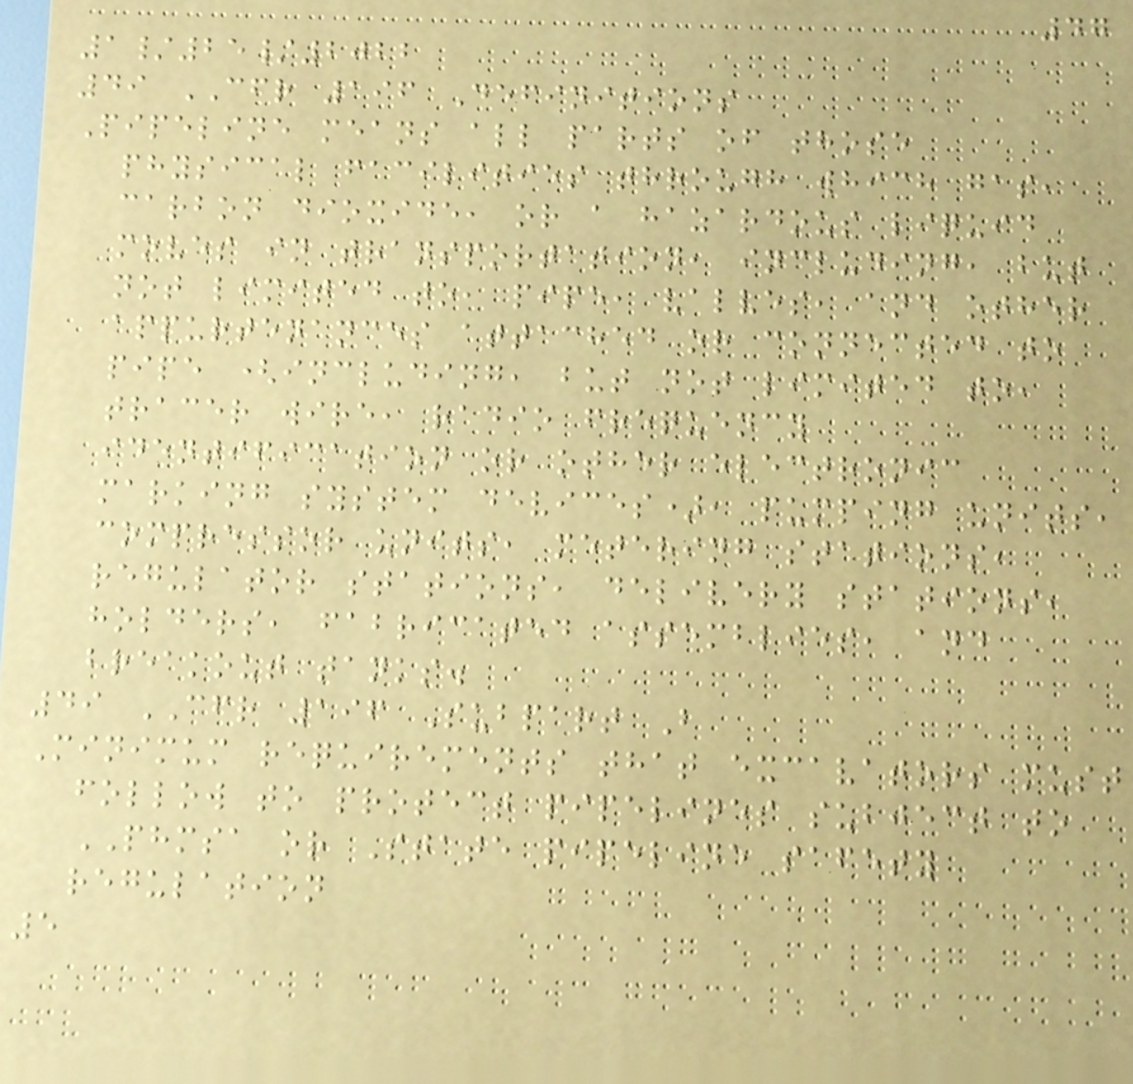47
1/25/2022
49 CFR 196 Definitions
Pipeline means all parts of those
physical facilities through which gas,
carbon dioxide, or a hazardous liquid
moves in transportation, including, but
not limited to, pipe, valves, and other
appurtenances attached or connected to
pipe (including, but not limited to,
tracer wire, radio frequency
identification or other electronic
marking system devices), pumping units,
compressor units, metering stations,
regulator stations, delivery stations,
holders, fabricated assemblies, and
breakout tanks.
49 CFR 196 Subpart B
Minimum requirements that excavators must
follow to protect pipelines subject to
PHMSA or State pipeline safety
regulation
5
